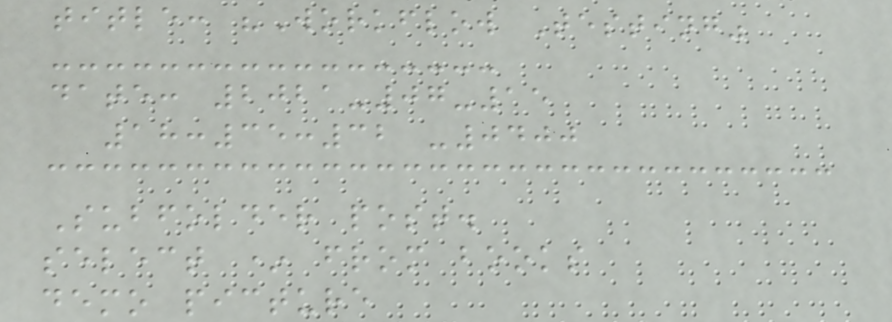title: "Workflow Testing"
date: 2021-07-15
18:35:32 -0400
Subfolder post.
select * from books
demo picture
